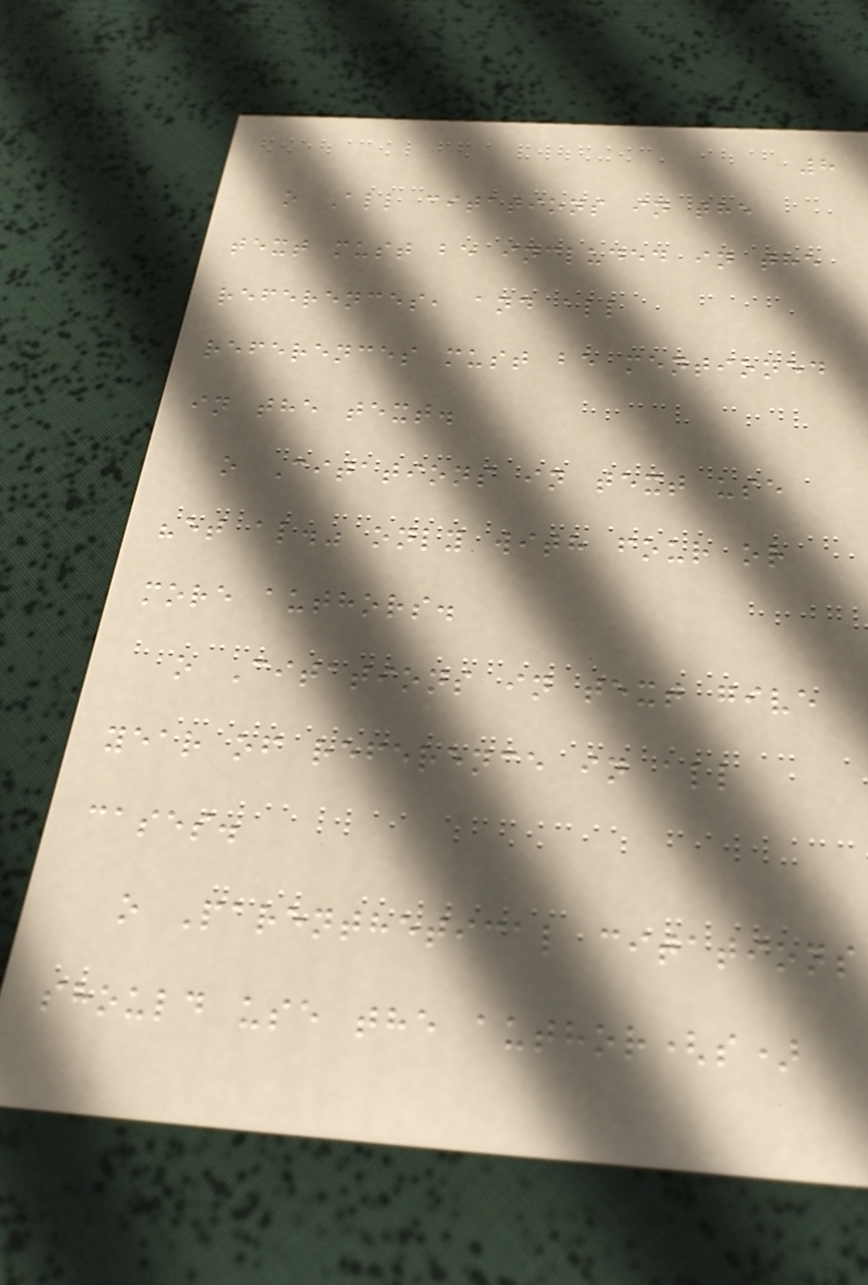8
o All citations in the
text must be included in the
references, and all
references must be mentioned
in the text.
o Citations in text use
"et al." only with four or
more authors.
o Citations in text give
year of reference in all
cases.
o Parenthetical citations
should use the author(s)
